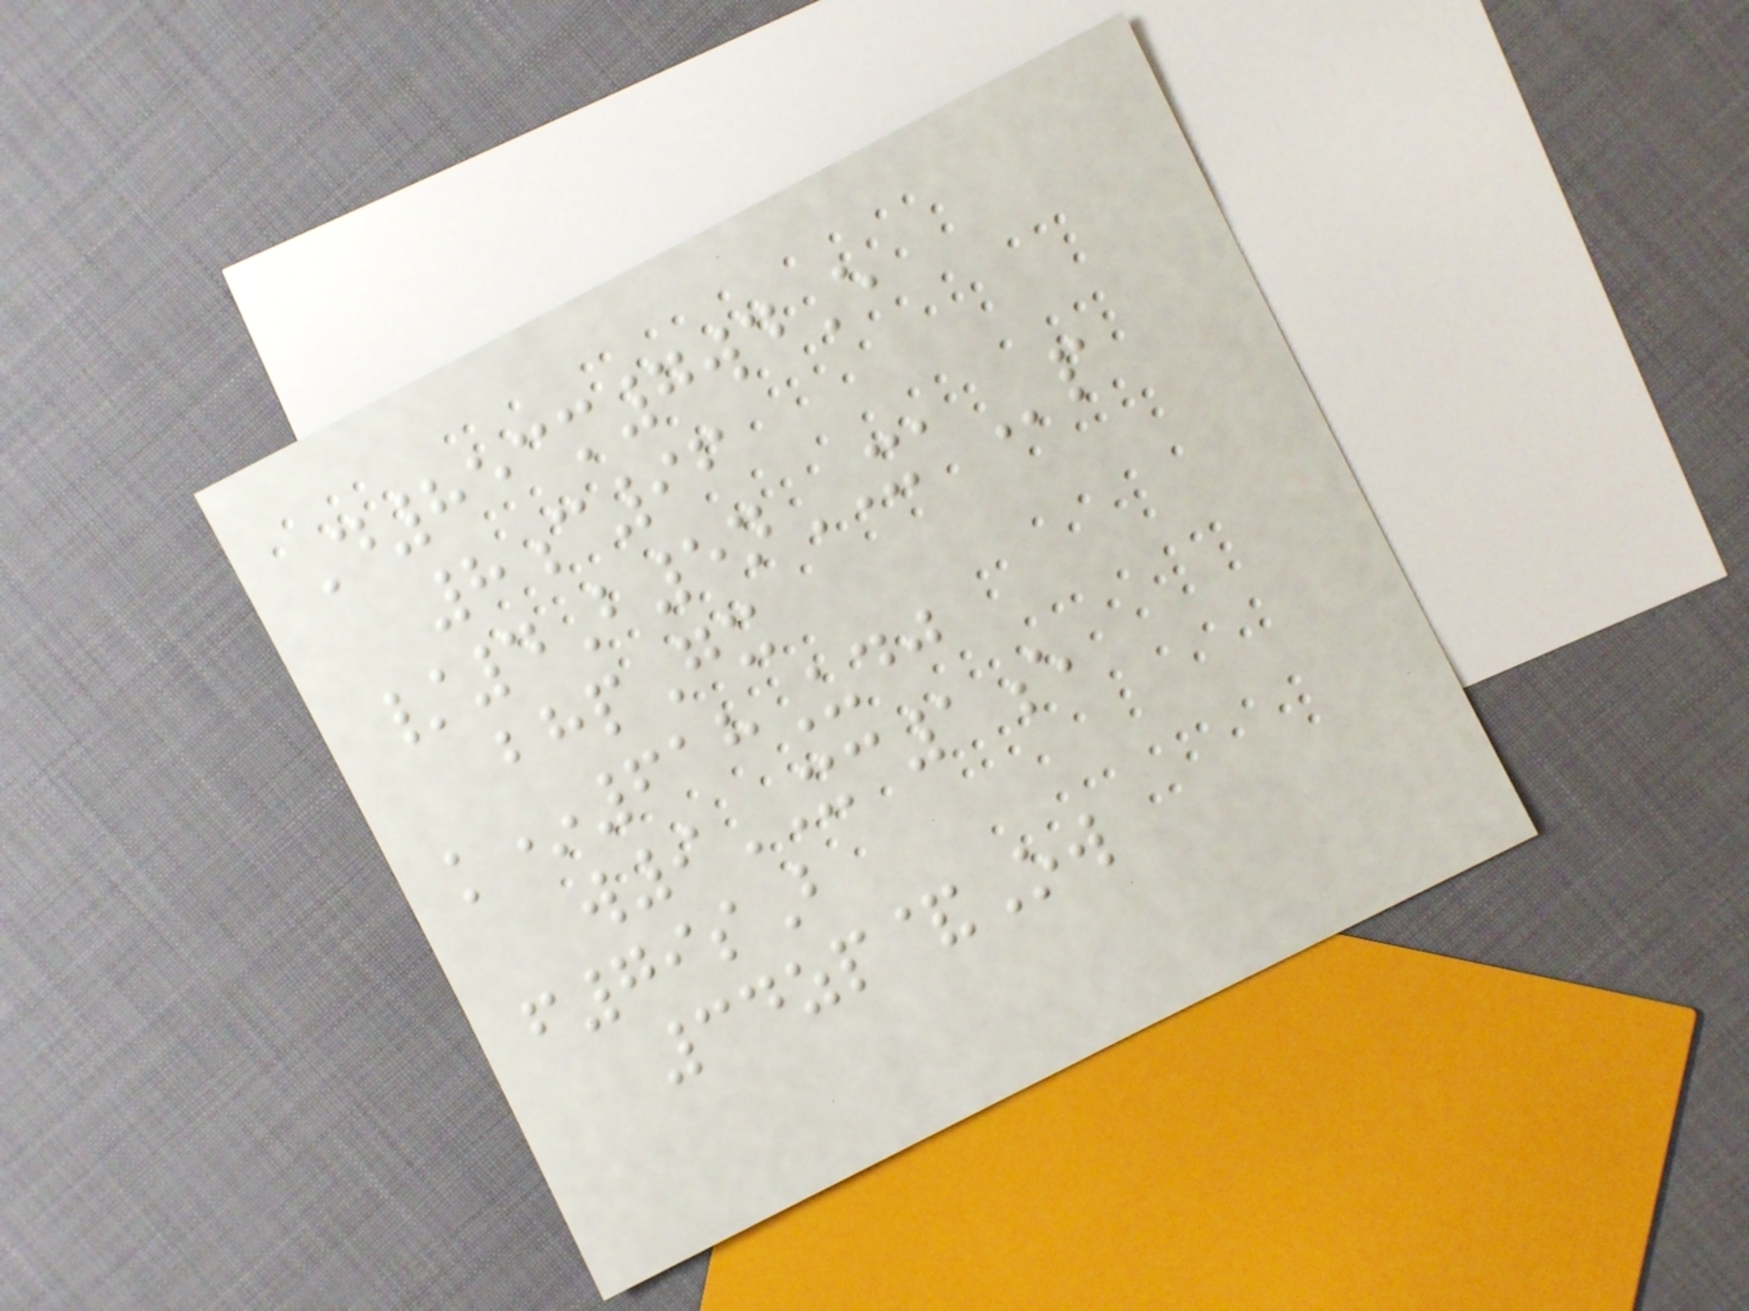D853m7wdE
8c96
/4B5nXAp
bhpGx
k*618Udj
w9XC1e
f79sB
34zp&Ow
